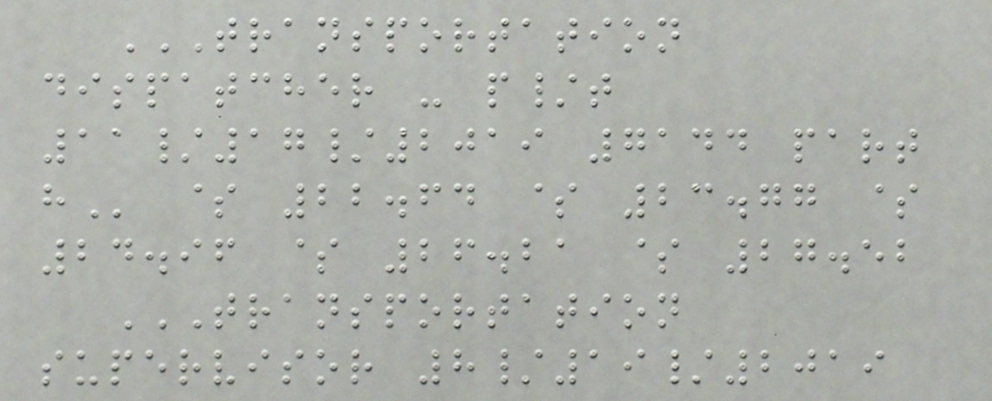TRANSPORTATION
DISPATCHER - P/T
11/17/2019 7144 PART
H $ 22.64 $ 23.77 $
24.96 $ 26.21 $ 27.52
TRANSPORTATION
SUPERVISOR 8/19/2019
